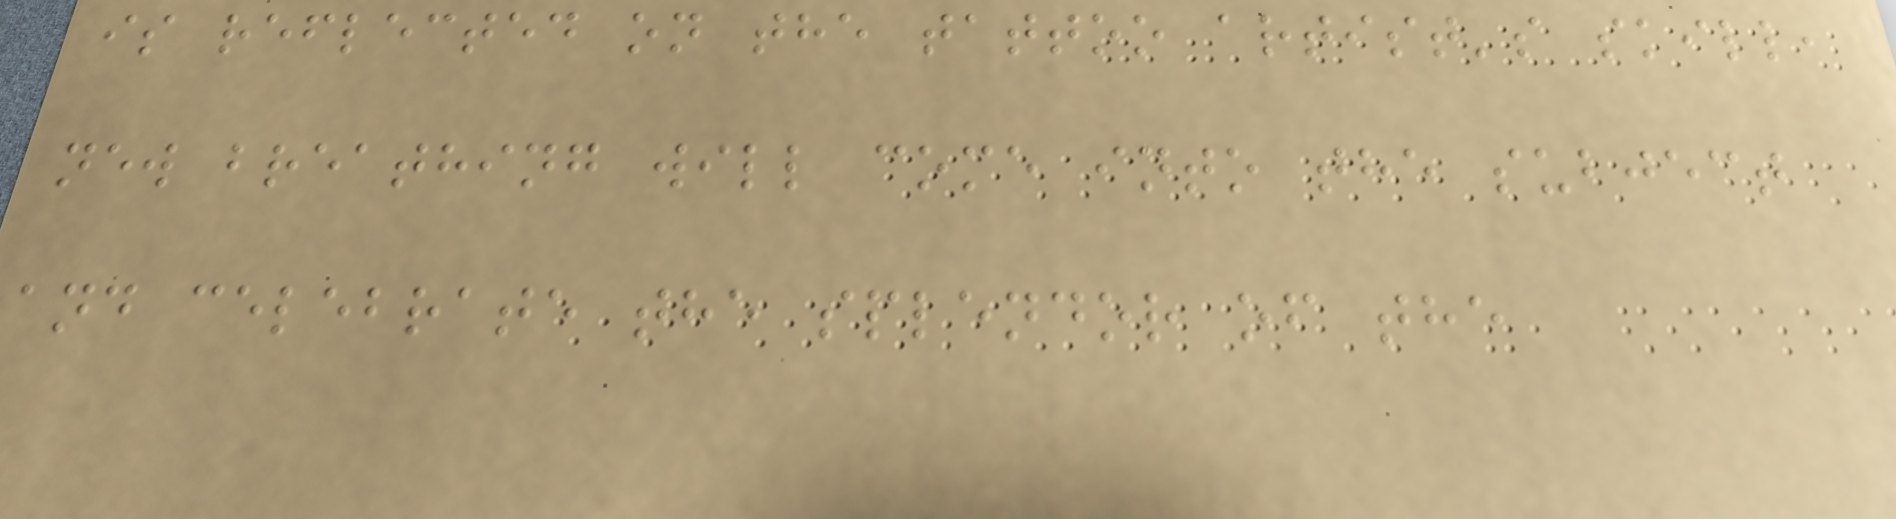is reflected on the tattoo artist's skill,
new breathing will come into the subject
and celebrate the splendor of the
